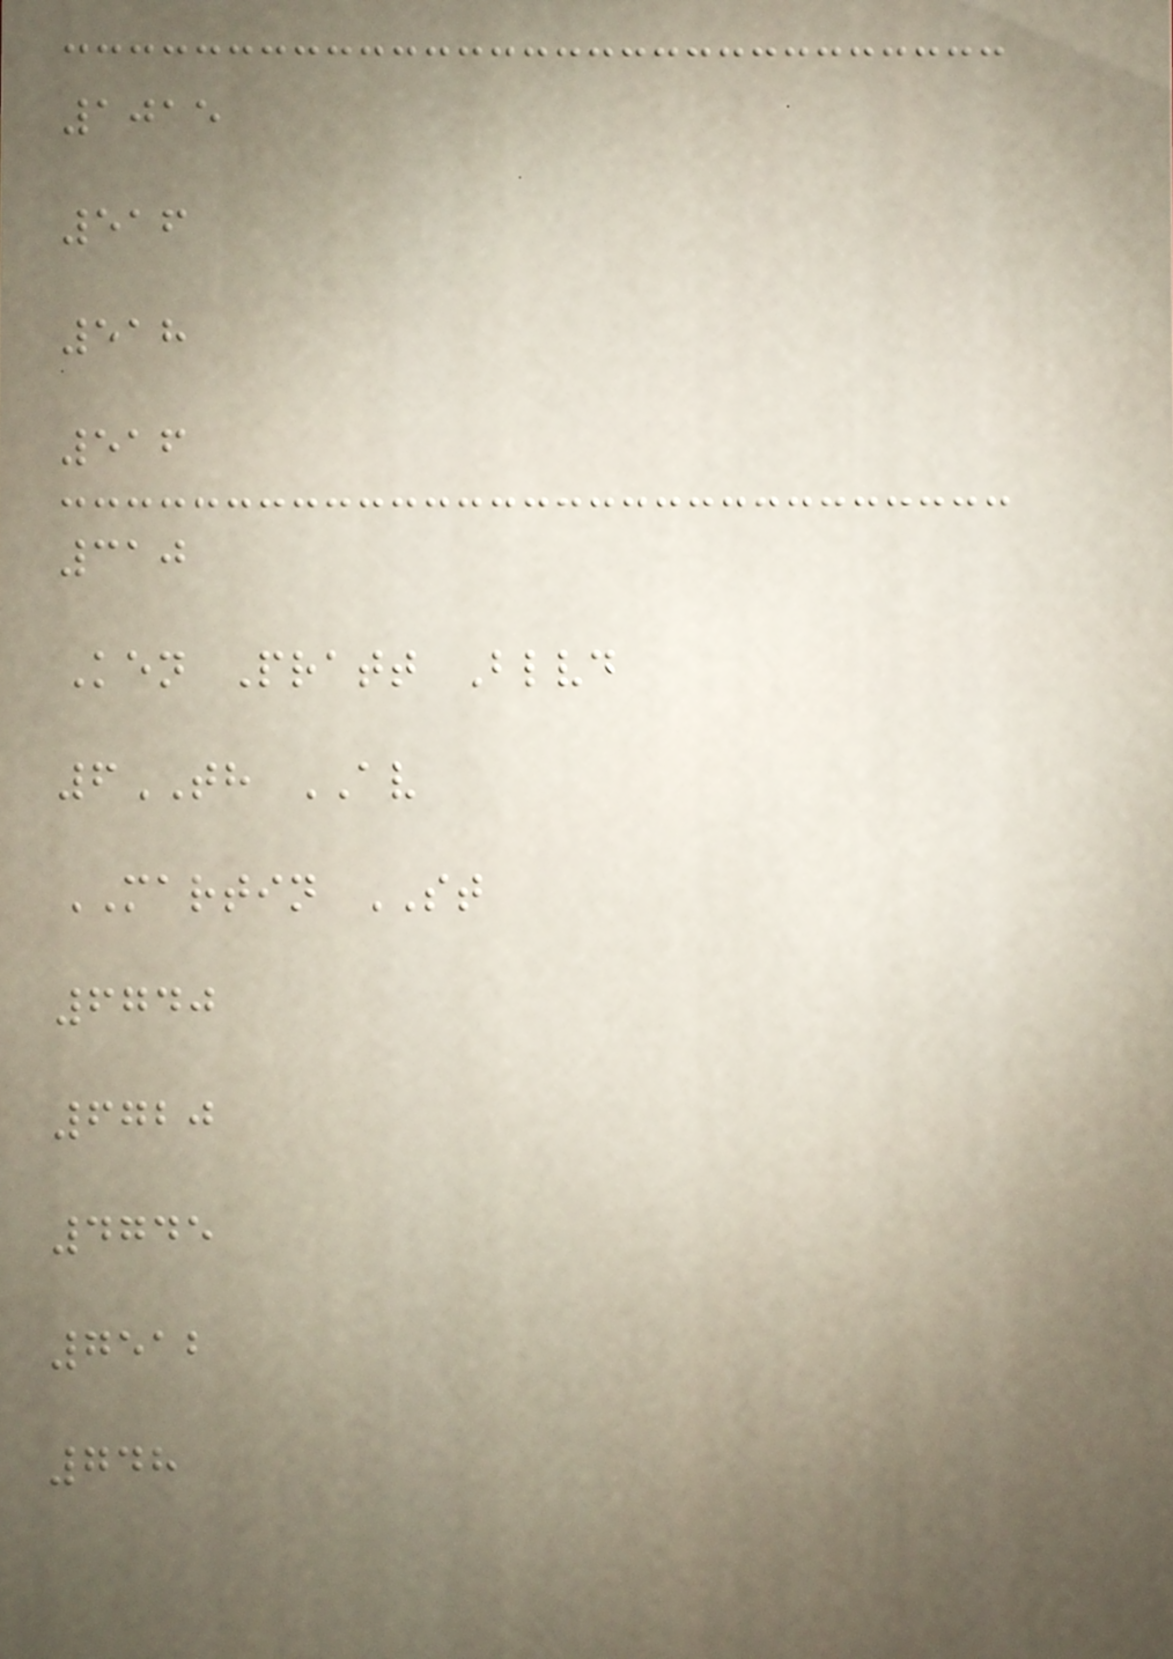1015
516
518
516
310
Ken Pratt Blvd
6TH AV
MARTIN ST
6740
6720
4745
7512
748
